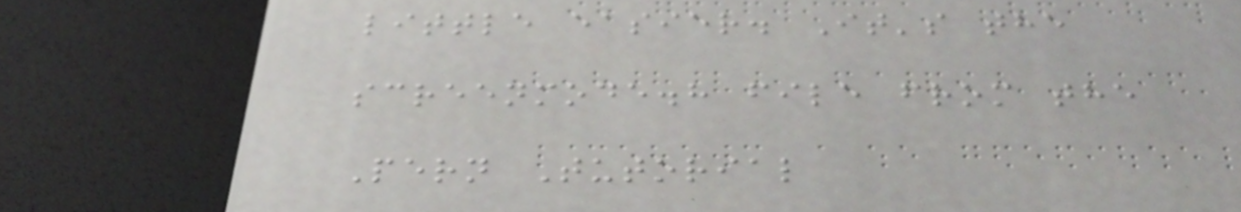little easier. It's the
screenmode.h file from the
Pern Tutorial
